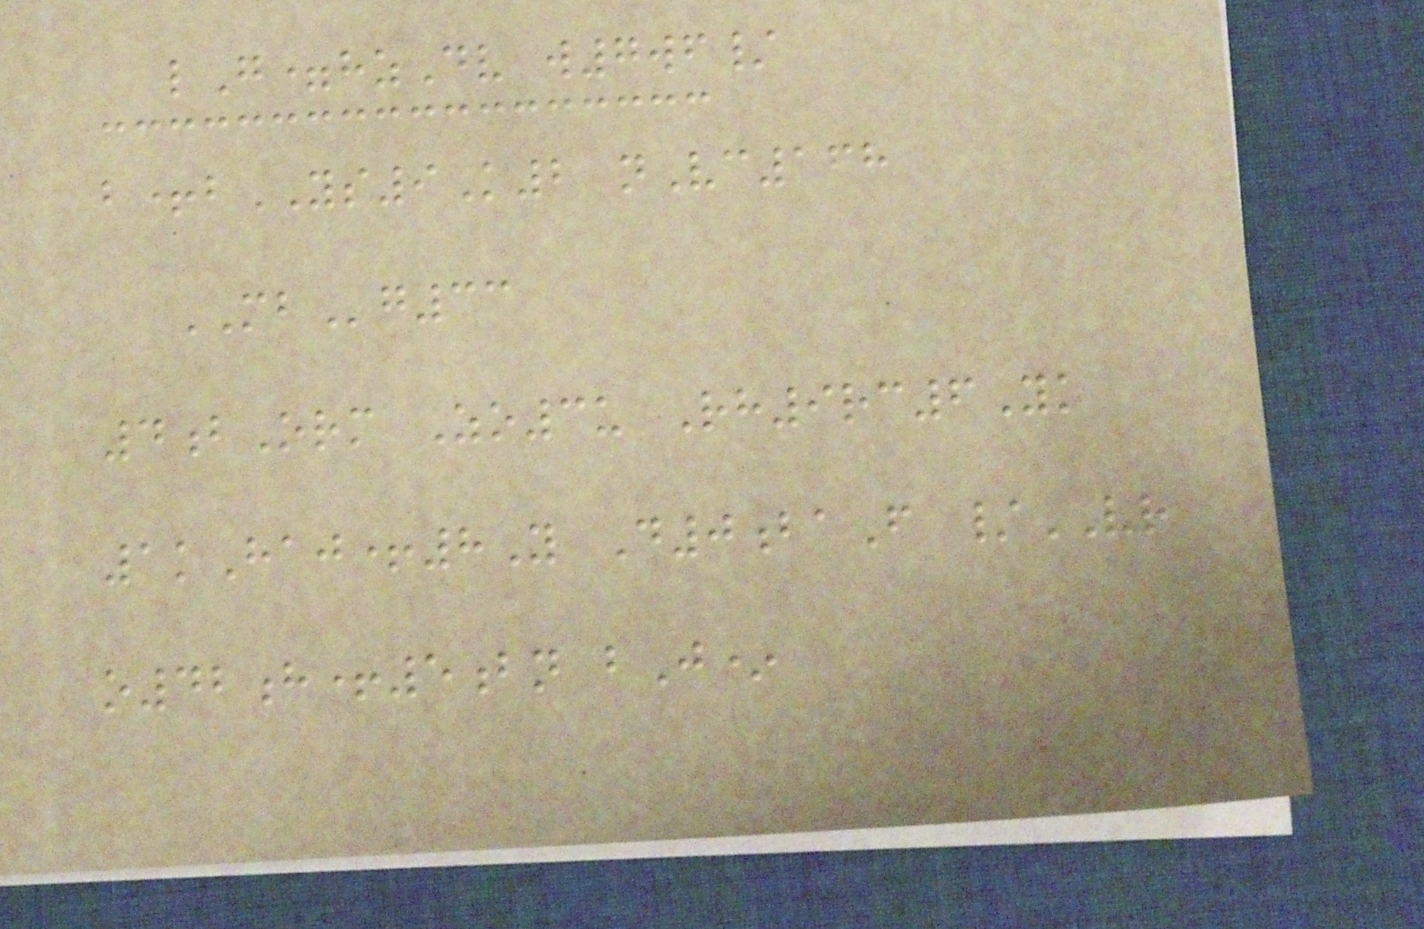lG=hzDv w7wf/
b+bYS9K2 nVc168
MBg33
4bOrm Zo3u Rh9rc6Yk
1kHaj+8Y D0baF /VR
o42h+5bn bJ*
